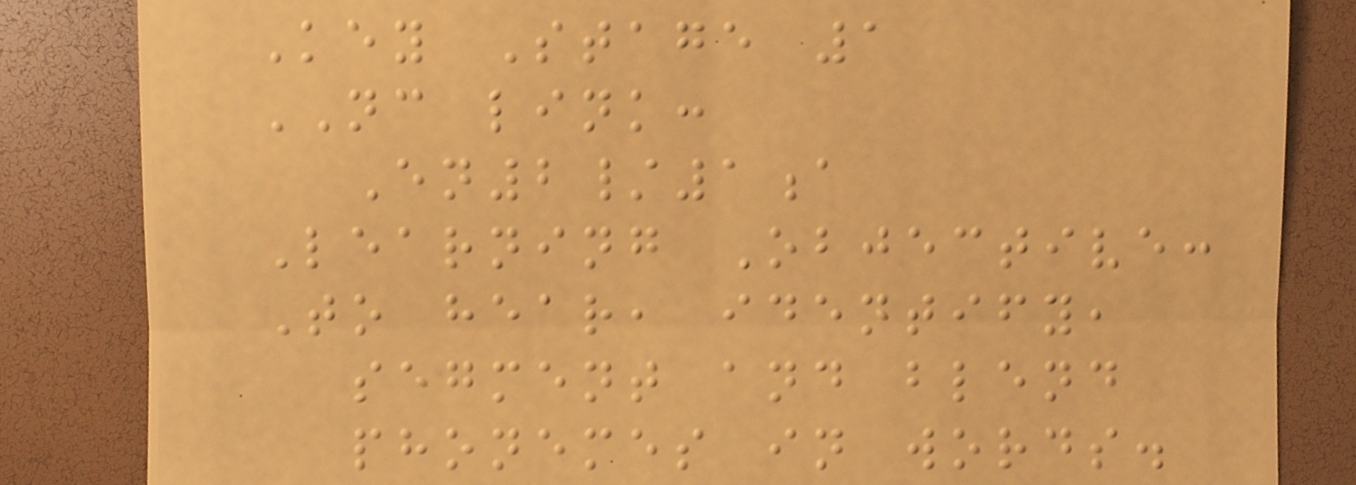Key Stage 1
NC link:
En2/1a
Learning Objective:
To hear, identify,
segment and blend
phonemes in words.
